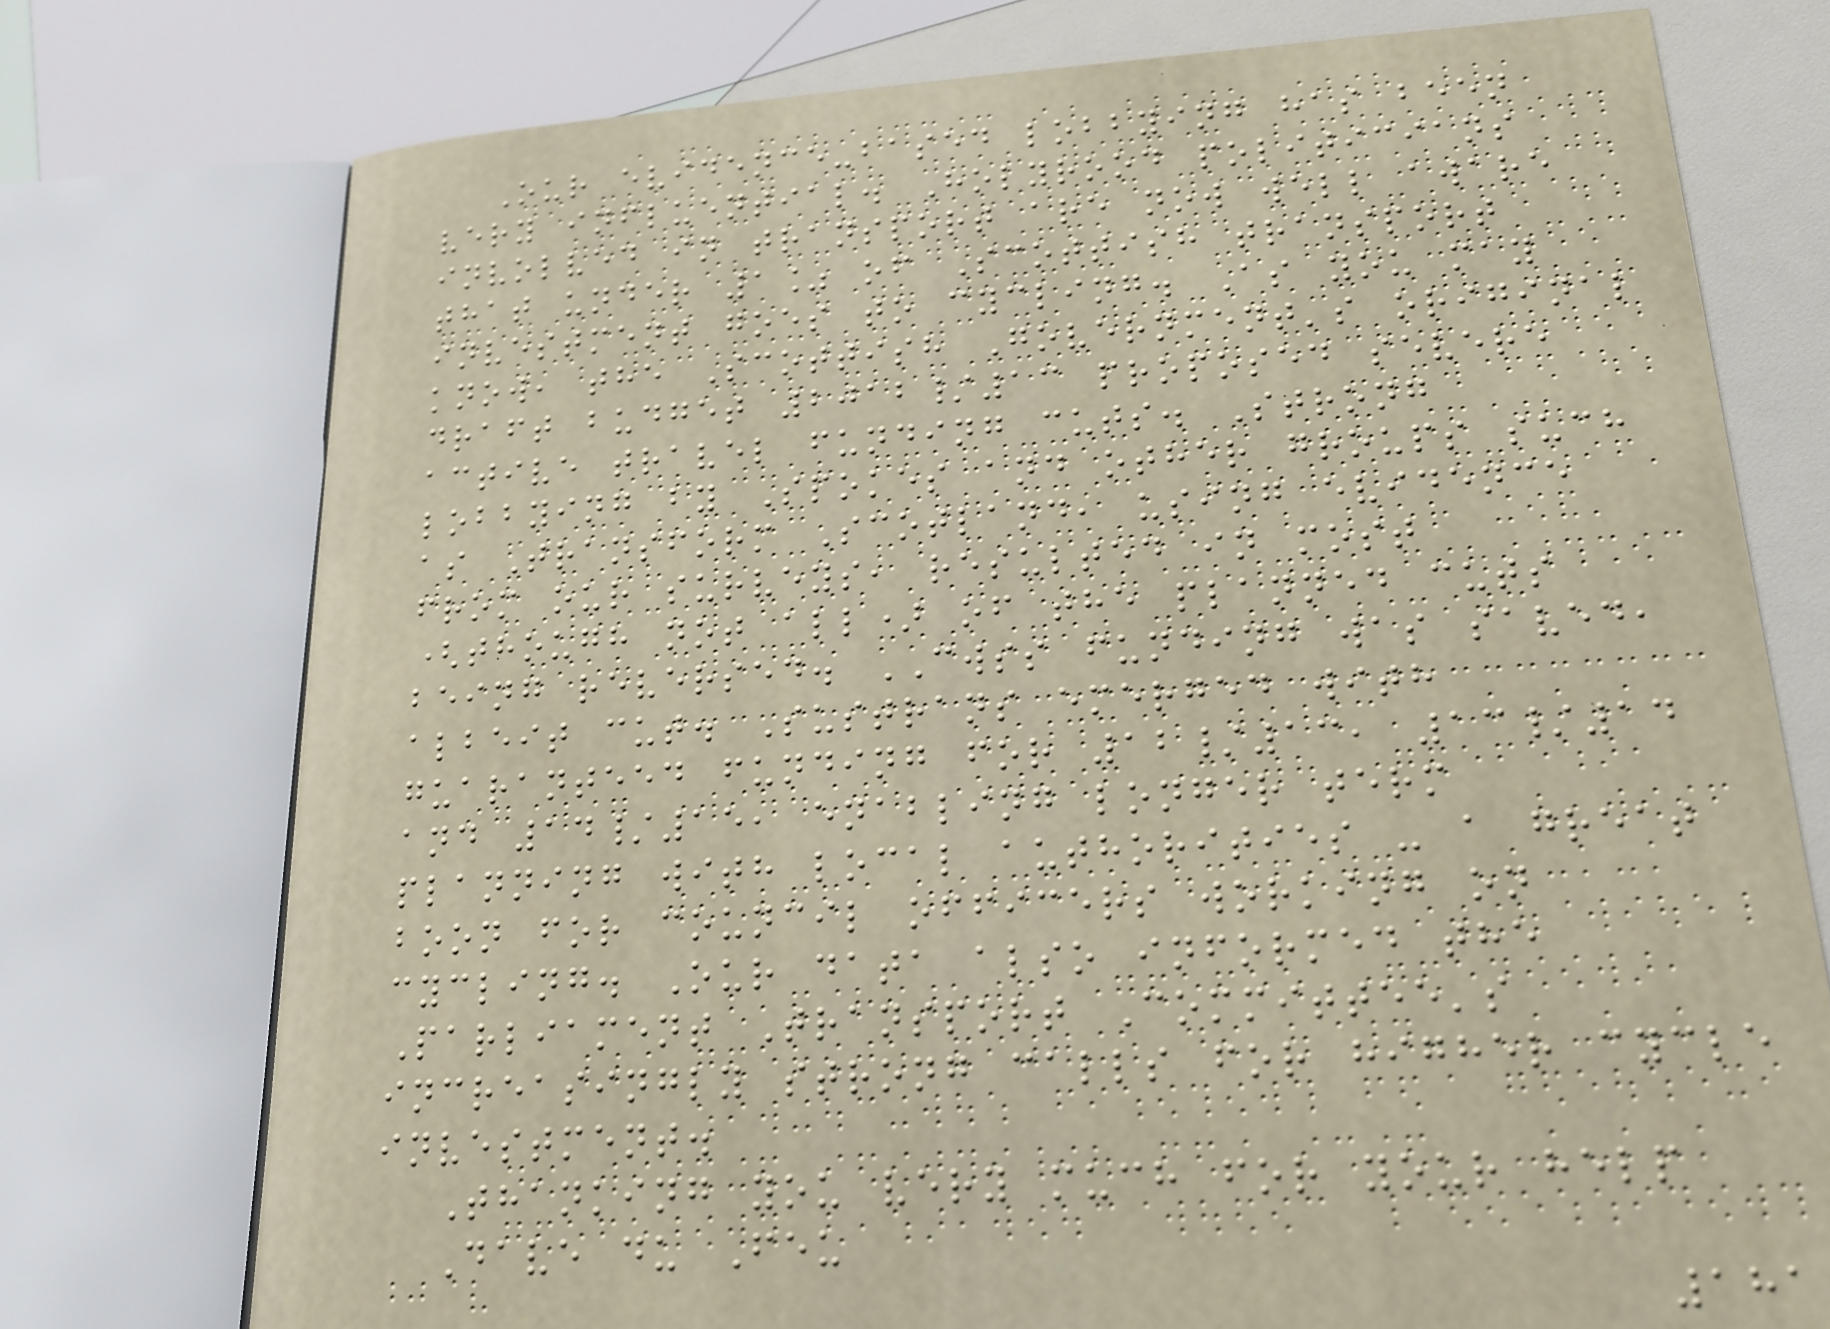Our evidence-based lobbying has been
very influential. Holyrood politicians
involved in transport are now well aware
that under 1% of Scottish transport
investment goes to cycling. As you may
know, the Scottish Government's original
draft budget 2012/13 proposed severe
active travel funding cuts. Strong
lobbying by Spokes and other groups such
as Transform Scotland, using evidence
from our surveys, resulted in most
(though not all) of the planned cuts
being reversed. CWSS funding was saved,
albeit cut. Sustrans emerged with
guaranteed funding for 12/13, 13/14
and 14/15, enabling longer term
planning with local authorities - a great
boon for council officers working on
cycling. Our data also informed the
Parliament Transport Committee's
increasingly strong calls for higher cycle
investment.
Thanking you very much for your help
Dave du Feu
181
